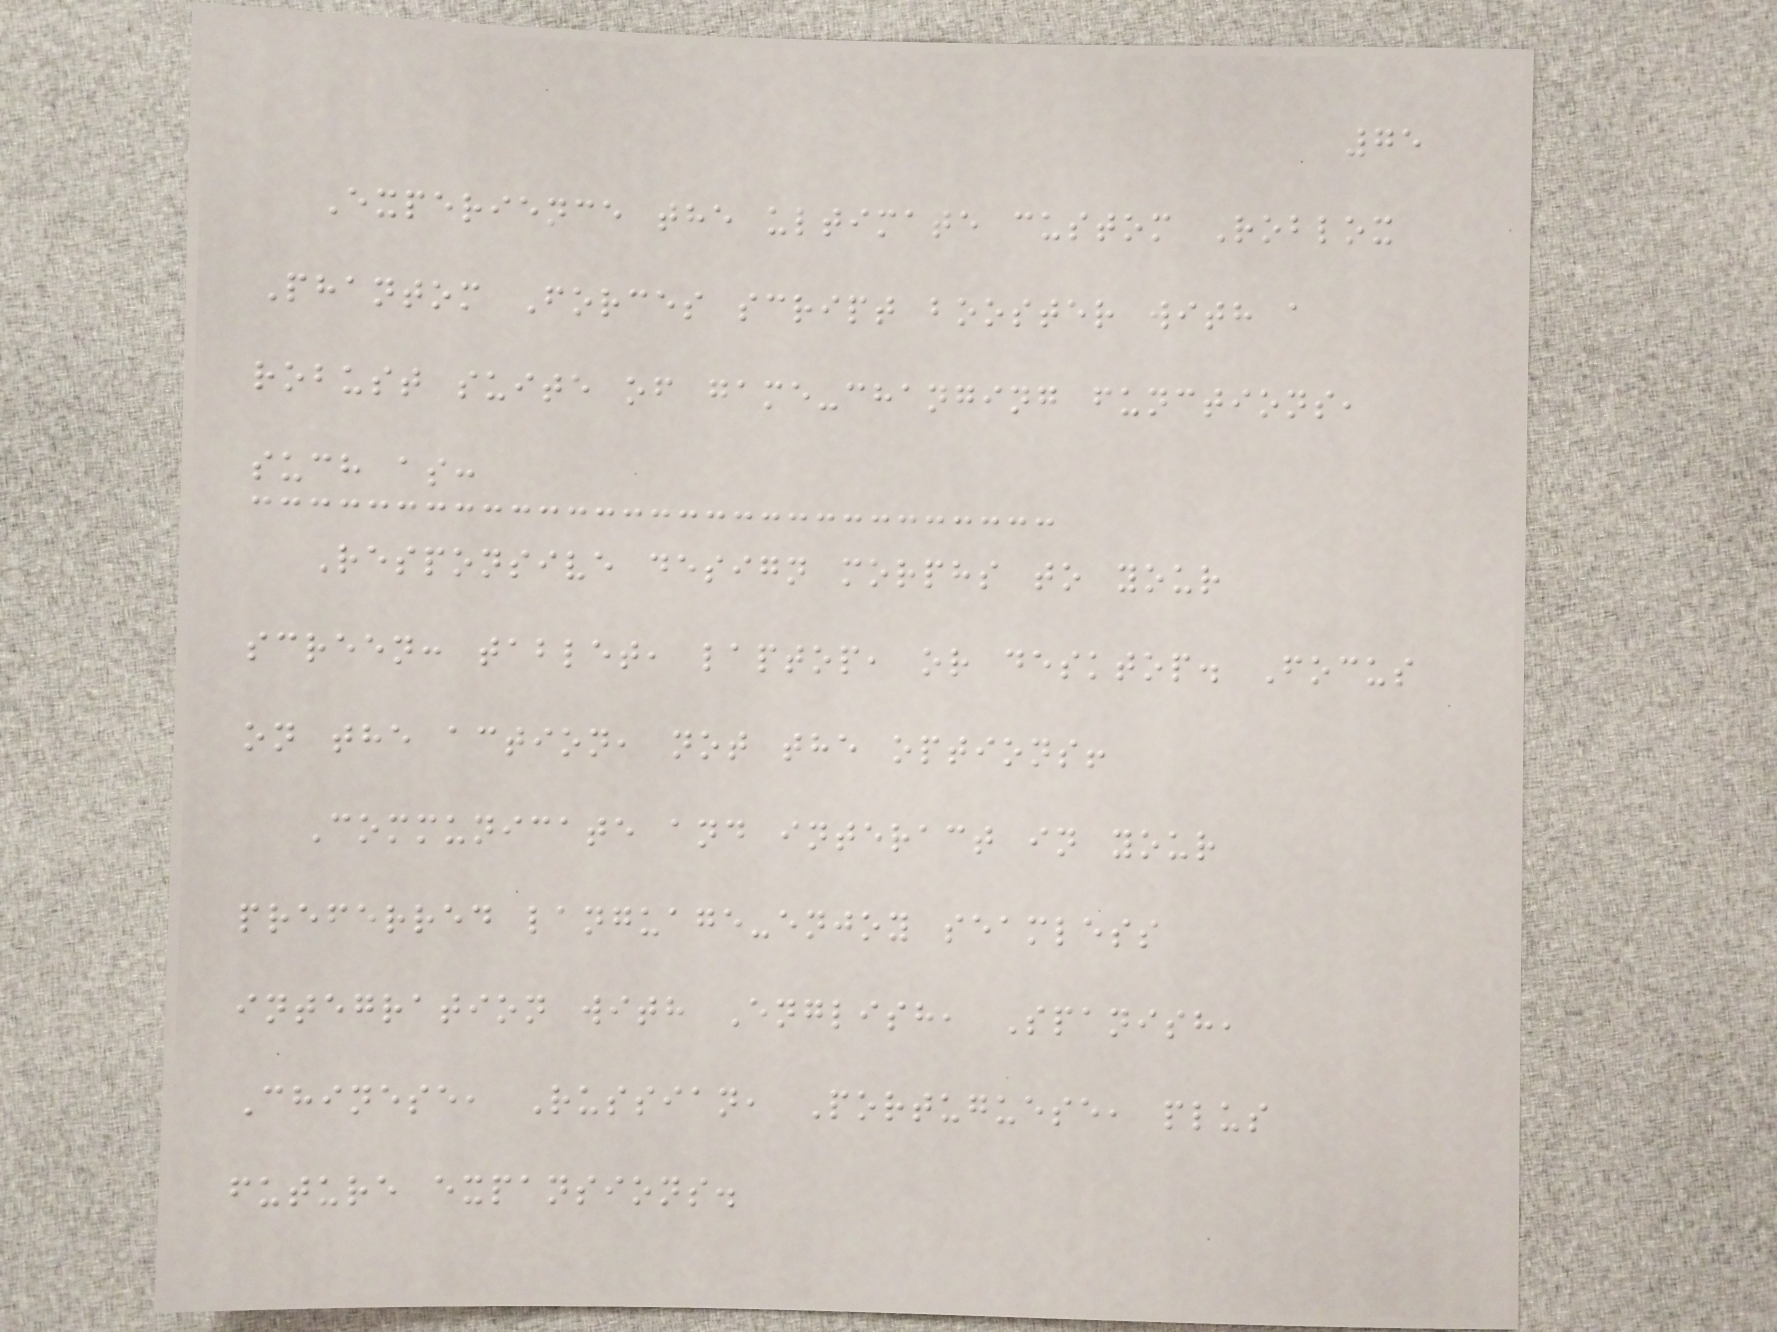75
Experience the ultimate custom Roblox
Phantom Forces script booster with a
robust suite of game-changing functions,
such as:
Responsive design morphs to your
screen: tablet, laptop, or desktop. Focus
on the action, not the options!
Communicate and interact in your
preferred language-enjoy seamless
integration with English, Spanish,
Chinese, Russian, Portuguese, plus
future expansions.
